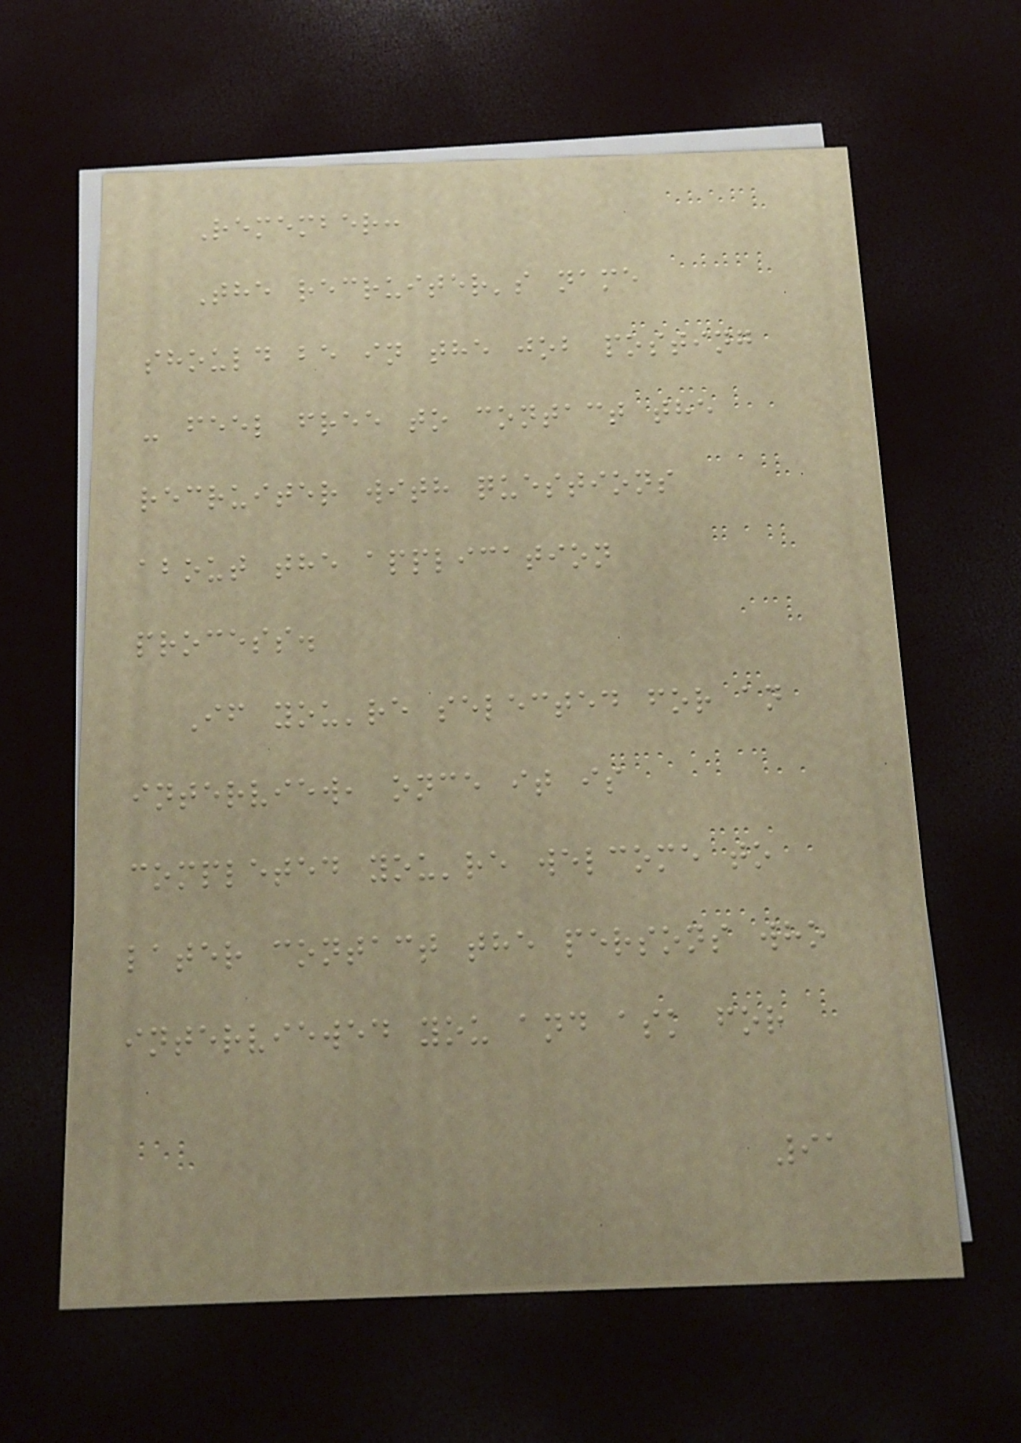Remember:
The recruiter's name
should be in the job posting
- feel free to contact the
recruiter with questions
about the application
process.
If you're selected for an
interview, once it is
completed you're welcome to
later contact the persons who
interviewed you and ask for
91
